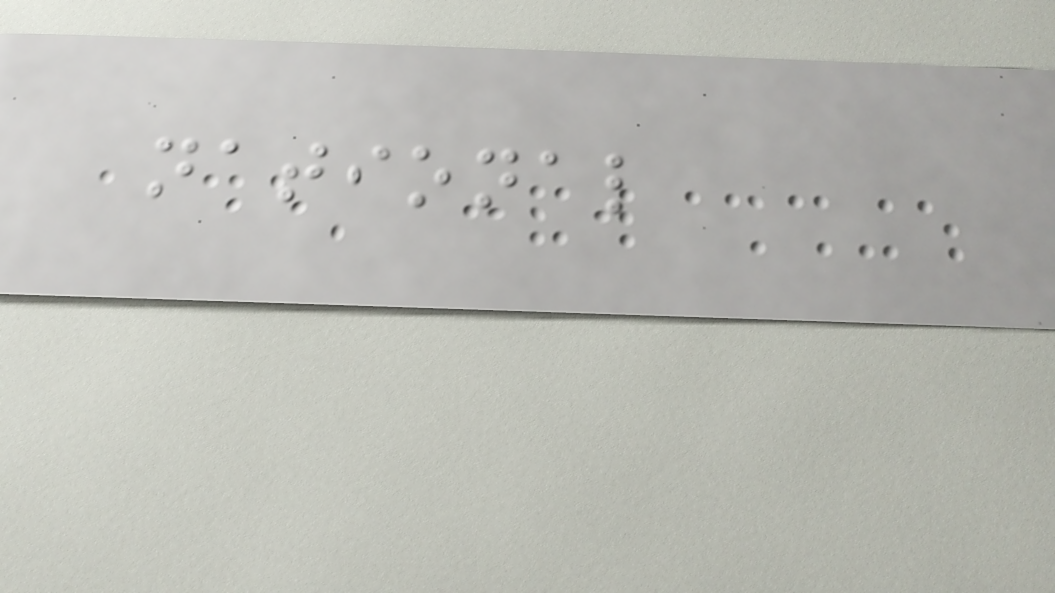national
